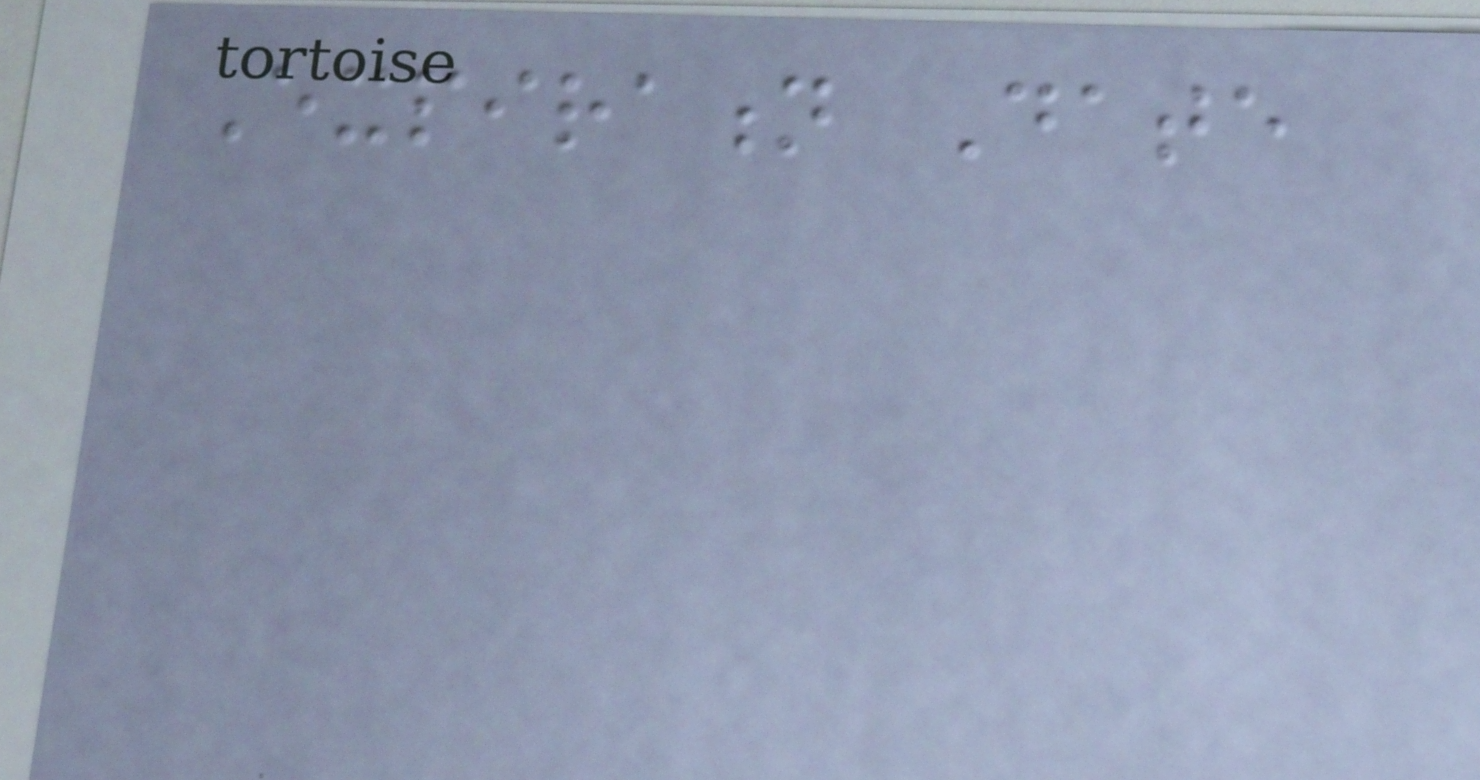Expiration Date
